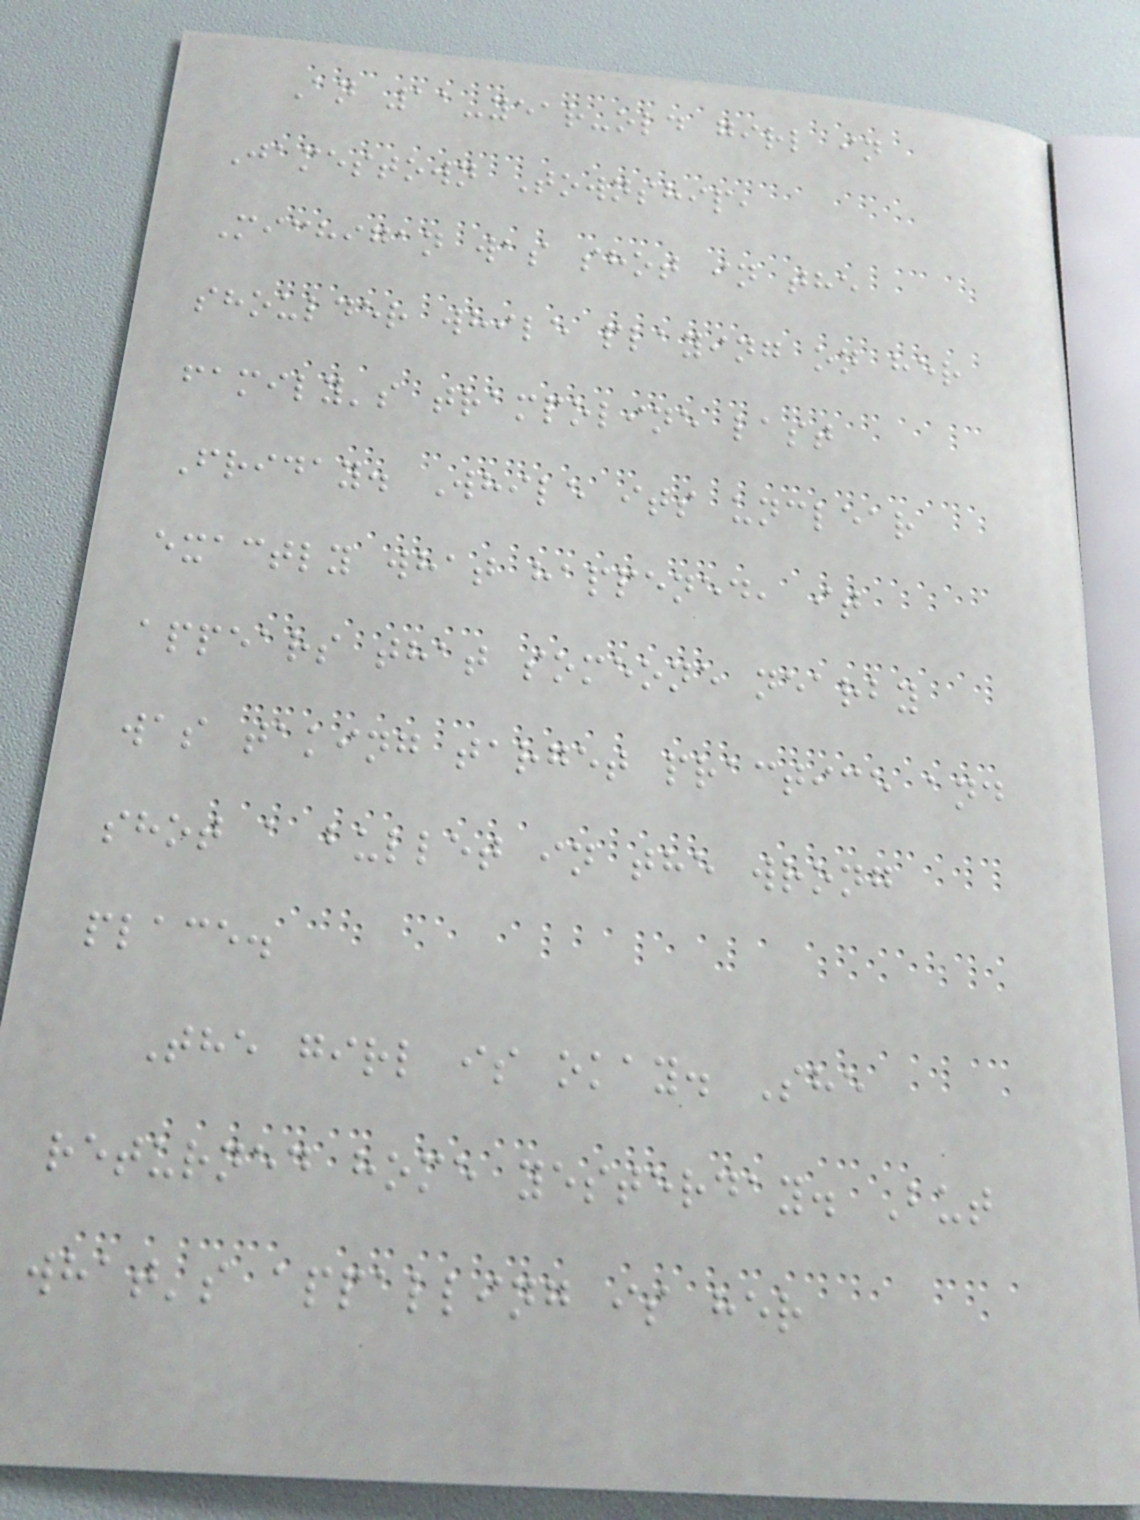An 11-year-old girl in
Jamestown Township,
Michigan was shot in the
shoulder while playing on her
family's trampoline last
Friday. While its unclear
exactly what happened, it
appears that someone nearby
was taking target practice and
shot a bullet in the wrong
place.
The girl is okay. She
returned home yesterday. But
what's appalling is her
